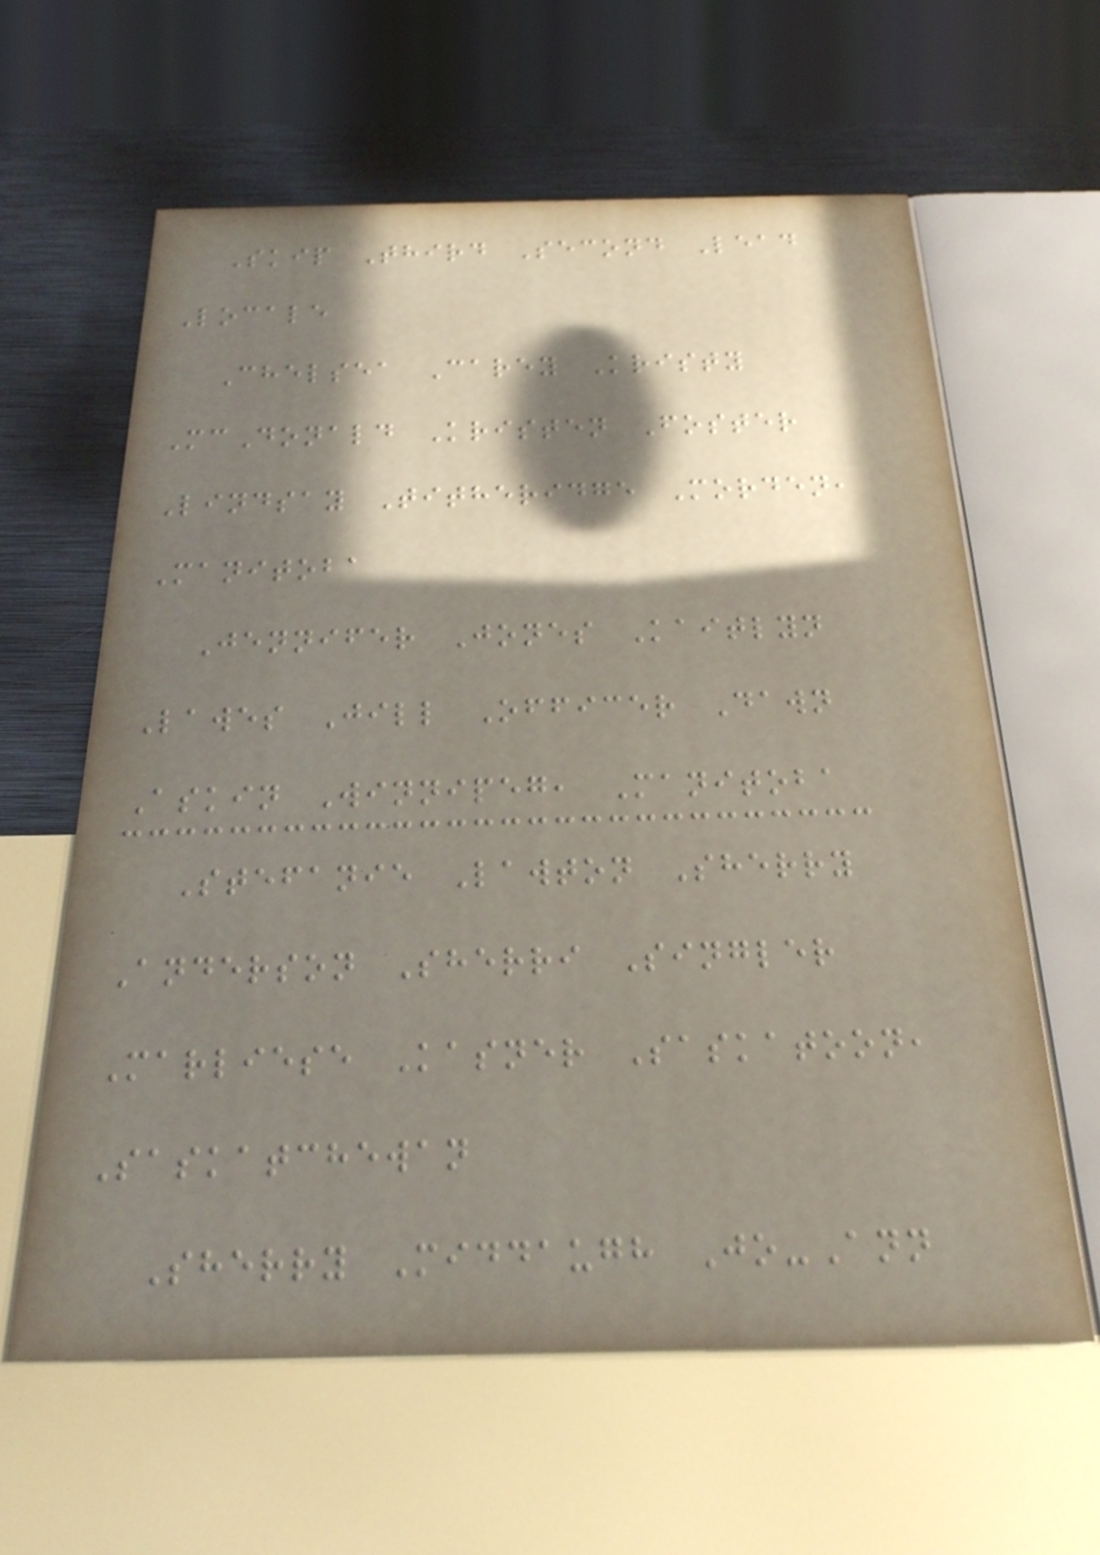Skip Third Second Lead
Locale
Chelsea Carey Kristy
McDonald Kristen Foster
Lindsay Titheridge Morden,
Manitoba
Jennifer Jones Kaitlyn
Lawes Jill Officer Dawn
Askin Winnipeg, Manitoba
Stefanie Lawton Sherry
Anderson Sherri Singler
Marliese Kasner Saskatoon,
Saskatchewan
Sherry Middaugh Jo-Ann
